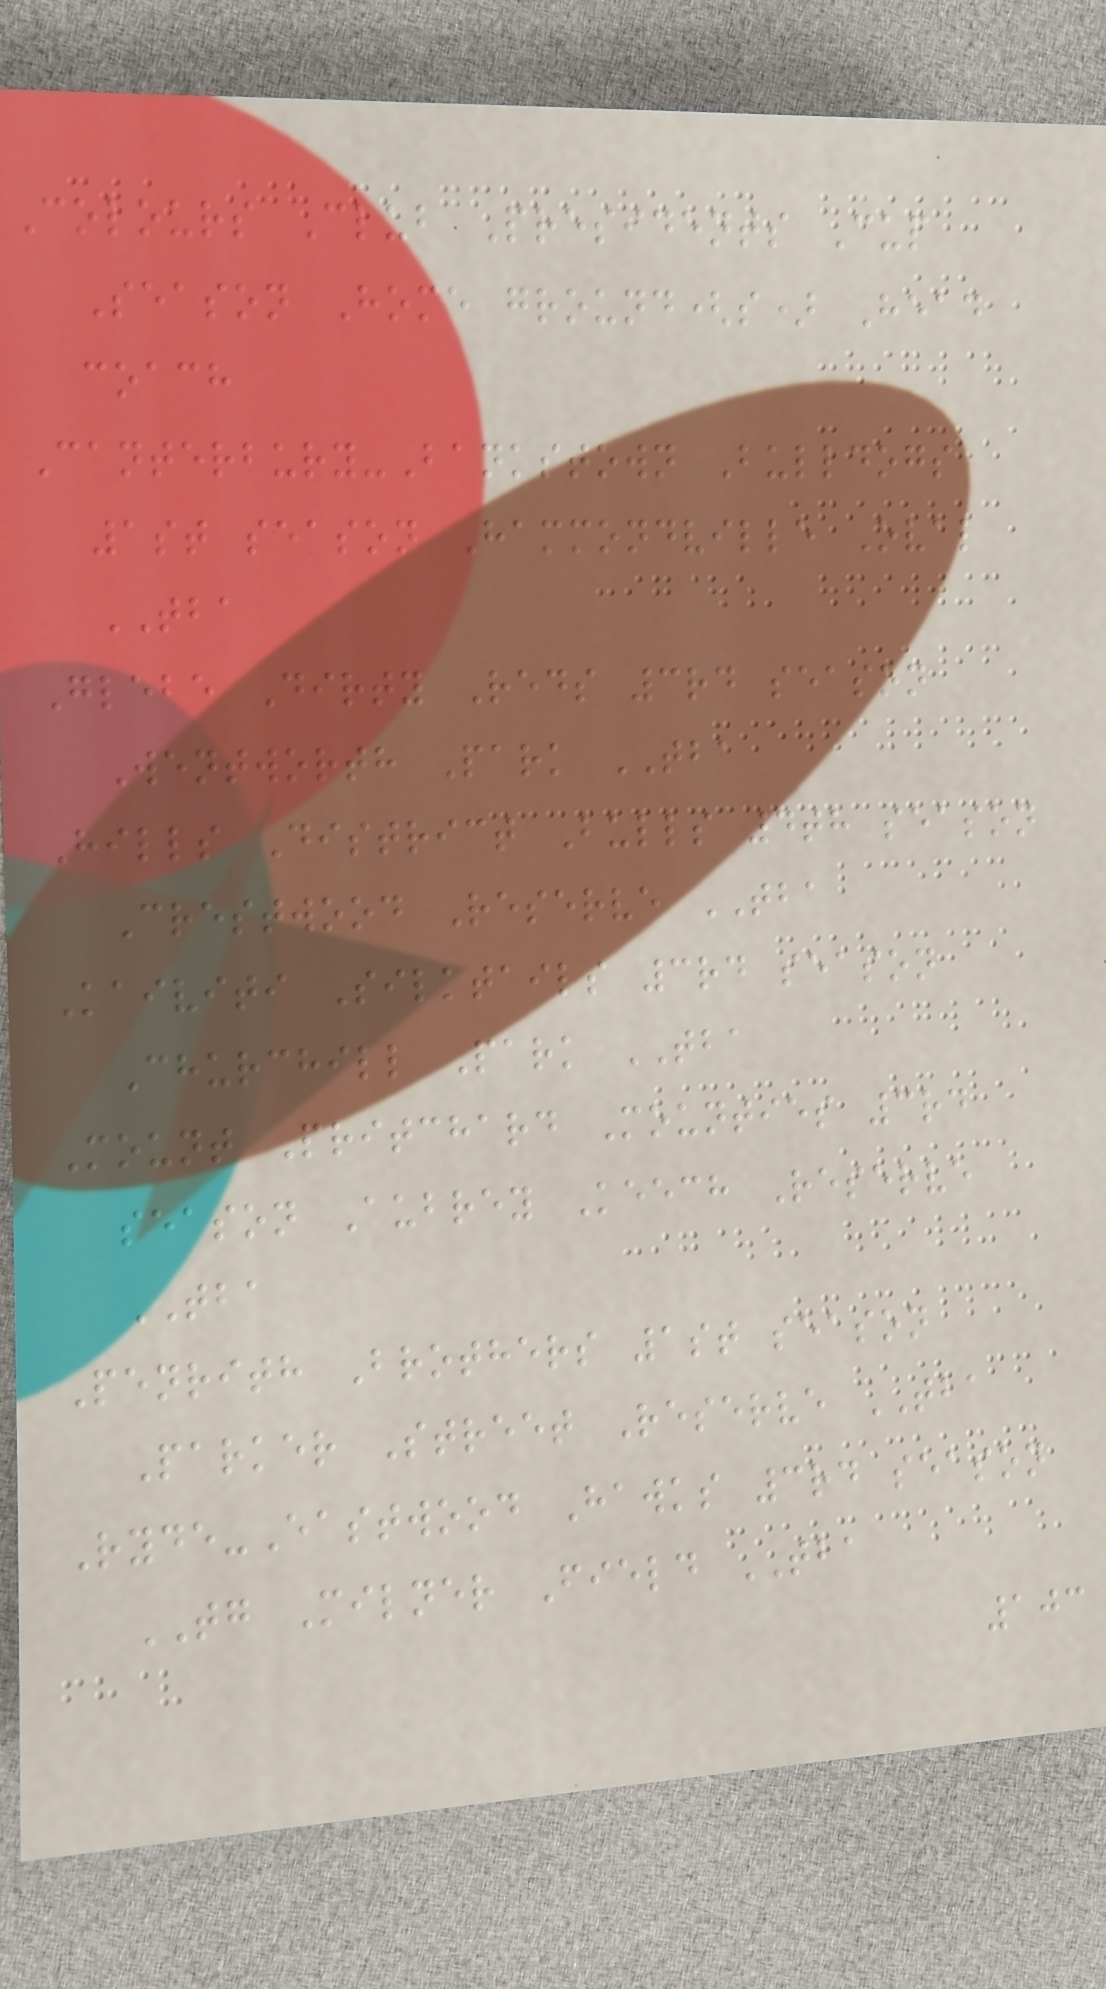Colours Club Presidents Cup
Season Home ground(s) Head
coach
Canterbury-Bankstown Bulldogs
1st season Hammondville Oval
TBA
Glebe Dirty Reds 3rd season
Wentworth Park TBA
Hills District Bulls 4th season
Crestwood Reserve TBA
Kaiviti Silktails 3rd season
Churchill Park TBA
Mount Pritchard Mounties 3rd
season Aubrey Keech Reserve
TBA
Penrith Brothers 1st season
Parker Street Reserve TBA
Ryde-Eastwood Hawks 3rd season
TG Milner Field TBA
103
